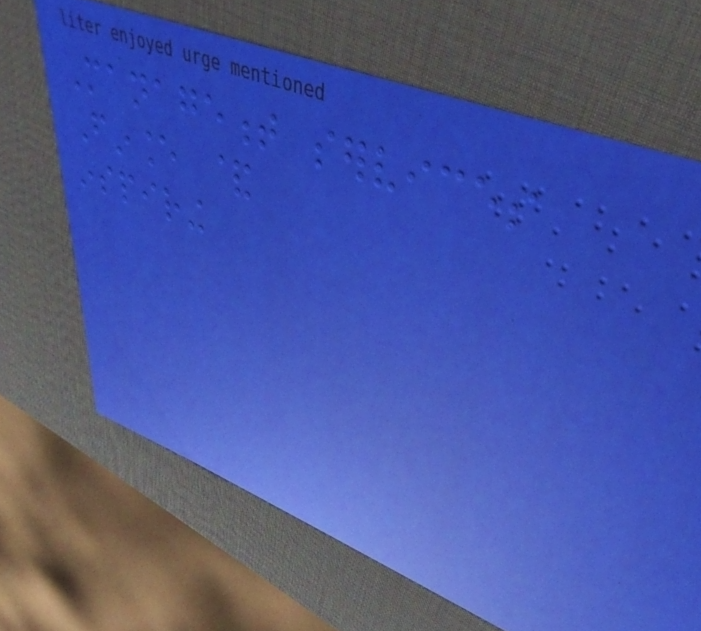Management services
Finance &
inspiring
